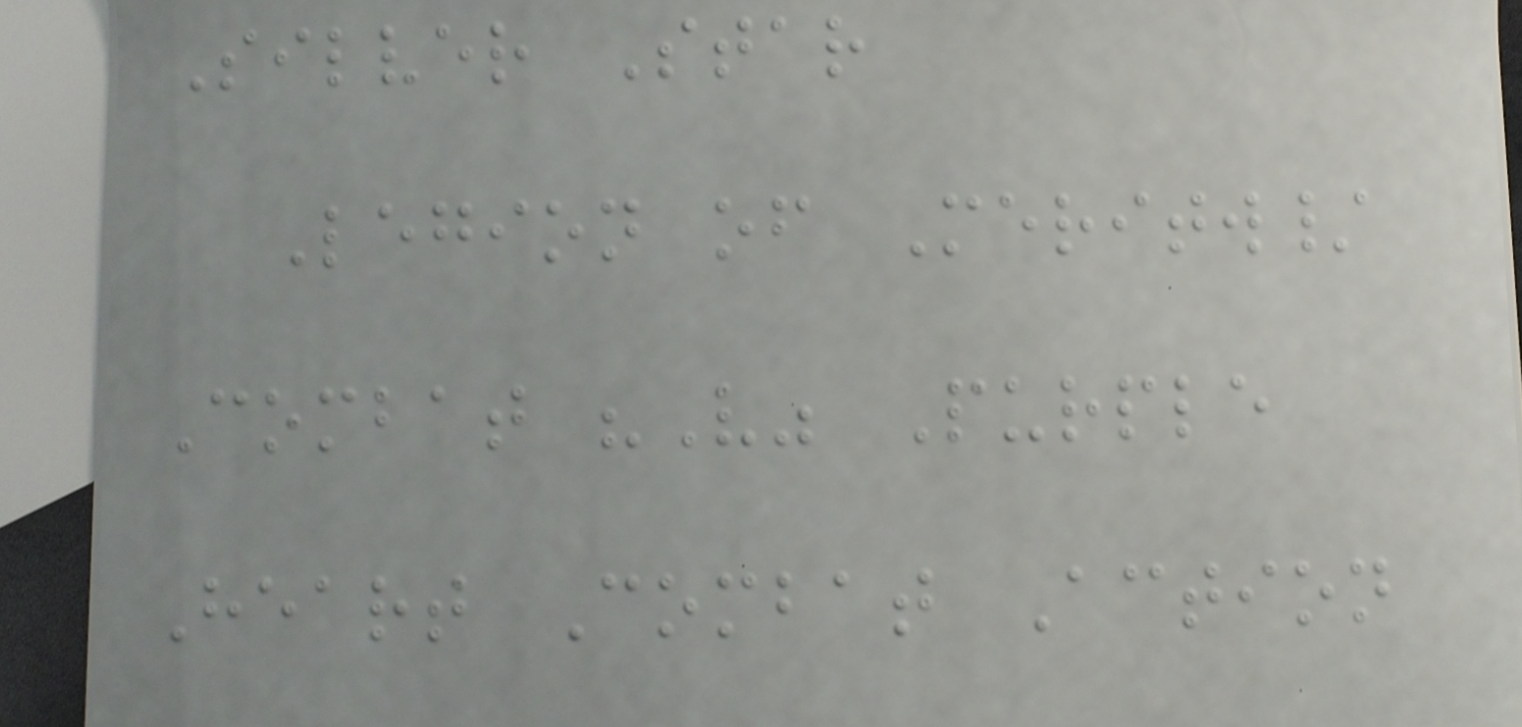Silver Star
Legion of Meritw/
Combat "V" Purple
Heart Combat Action
